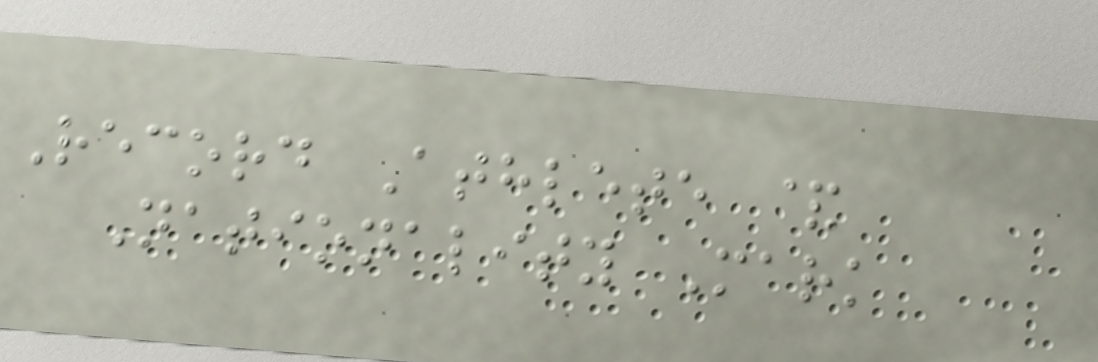Record Athlete &
Nationality Mark
